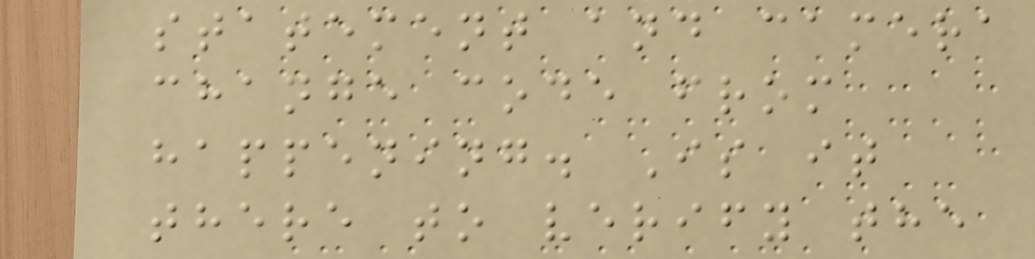statement and camera
change code from
happening. Is it
there to verify the
